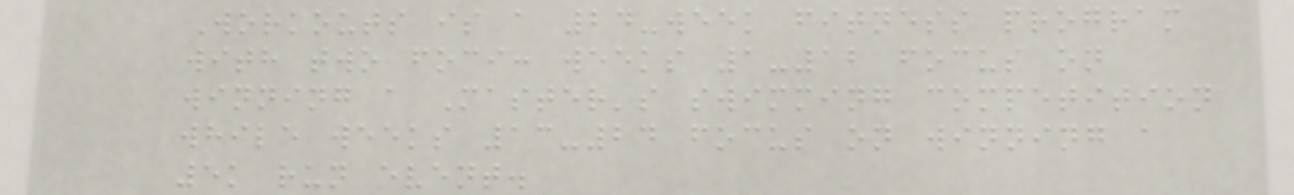Workouts is a 24-week fitness program
with two foci: weeks 1-12 focus on
winning a Master's swimming competition
while weeks 13-24 focus on winning a
5k run event.
